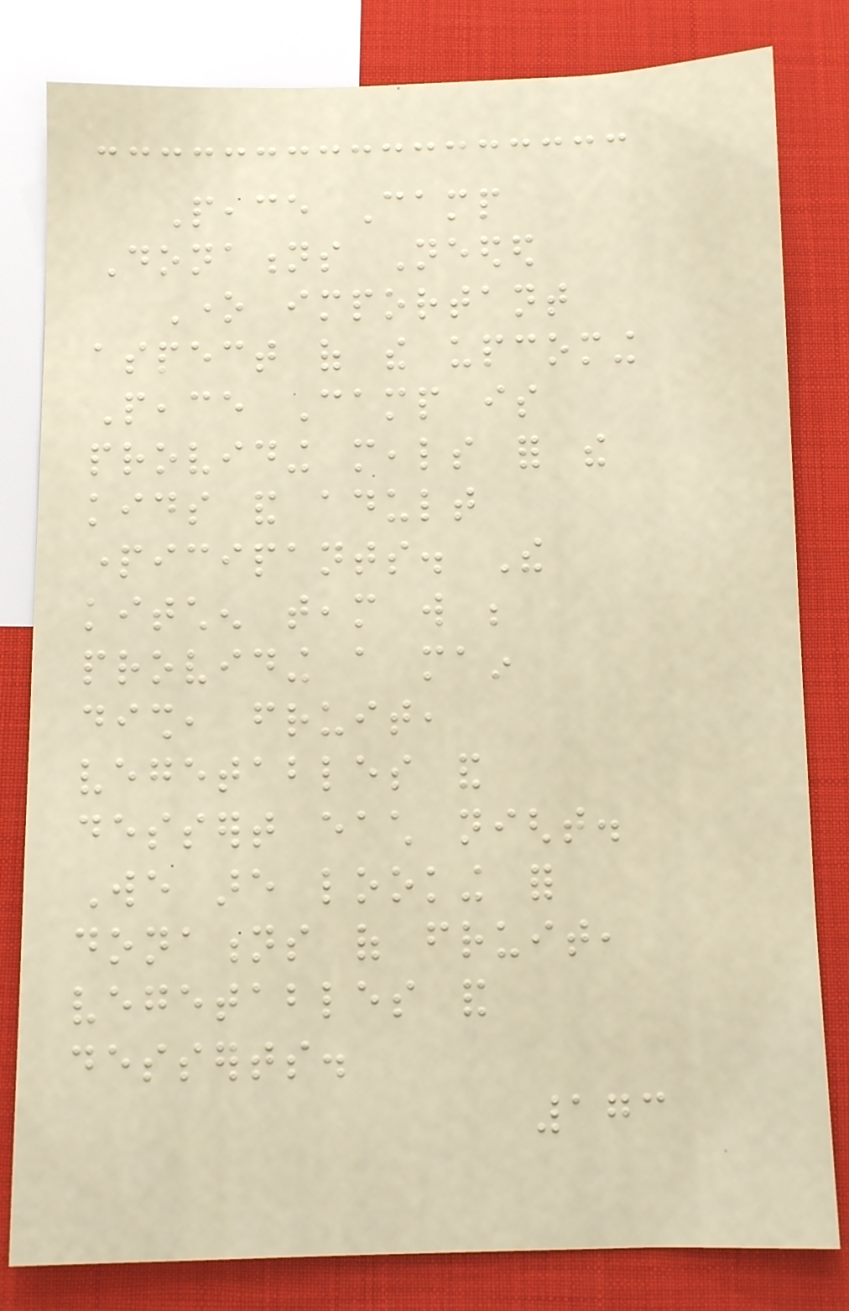Peace Camp
Donations Needed
One important
aspect of the upcoming
Peace Camp is
providing meals for the
kids and adult
participants. The
kitchen team will be
providing a main
dish, fruit,
vegetables and
dessert each night.
We are looking for
donations of fruit,
vegetables and
desserts.
173
